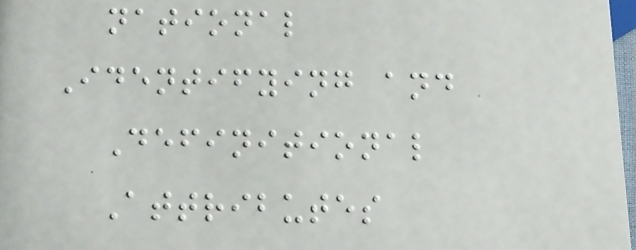national
Identifying and
Definitional
Attributes
